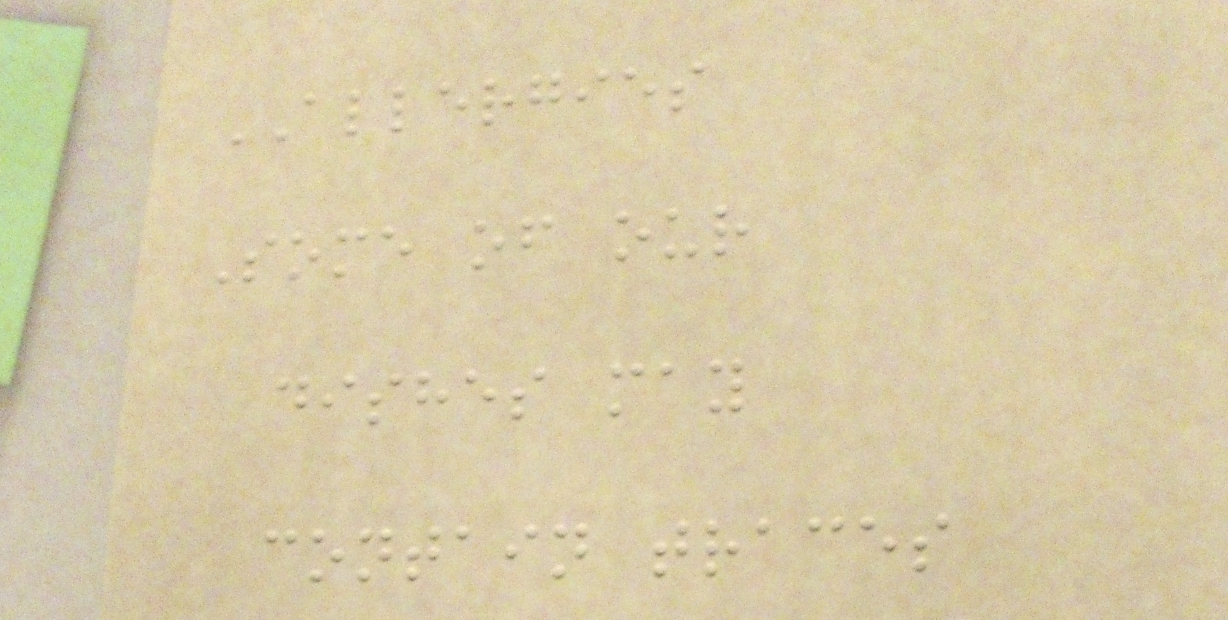ALLERGIES
Some of our
dishes may
contain traces
